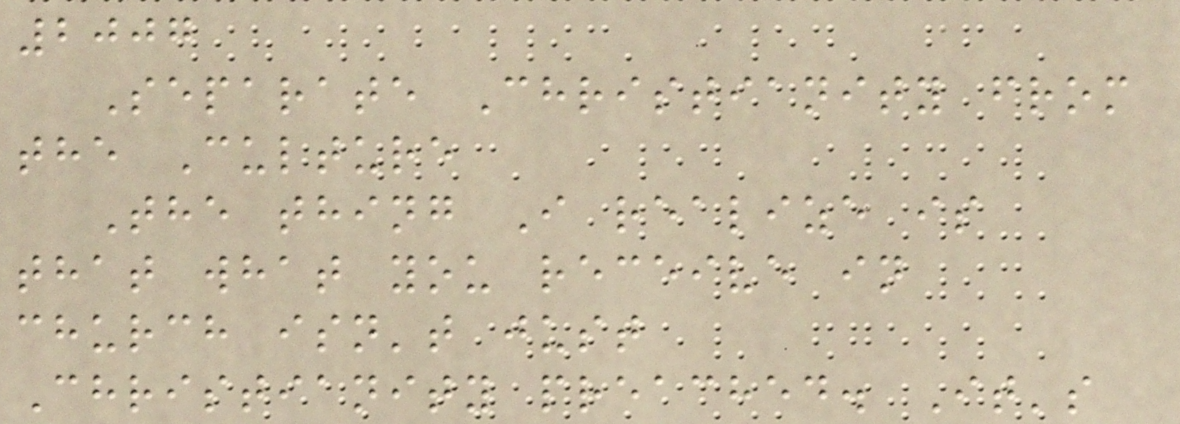2007
Separate Christianity from
the Culture
The thing I realize is
that what you receive in
church isn't just
Christianity preached. It's
